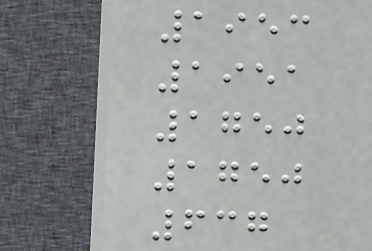1953
1951
1750
1750
637
